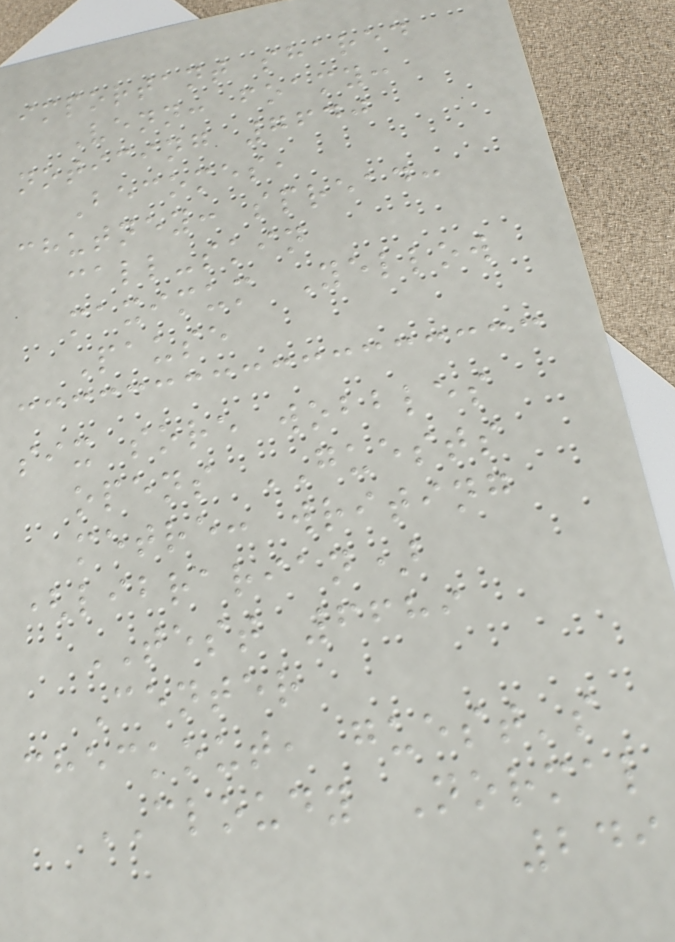important shared
Venn: foamy:
noticing 7640
Becomes,
chutney: spread:
call-skin
maximum Yellow
Pause
six sore wobbles
opens GUESTS
metre: writing
(librarian)
TEST 6689
Center
checkout, guest's
CLOUDY Normal
249
